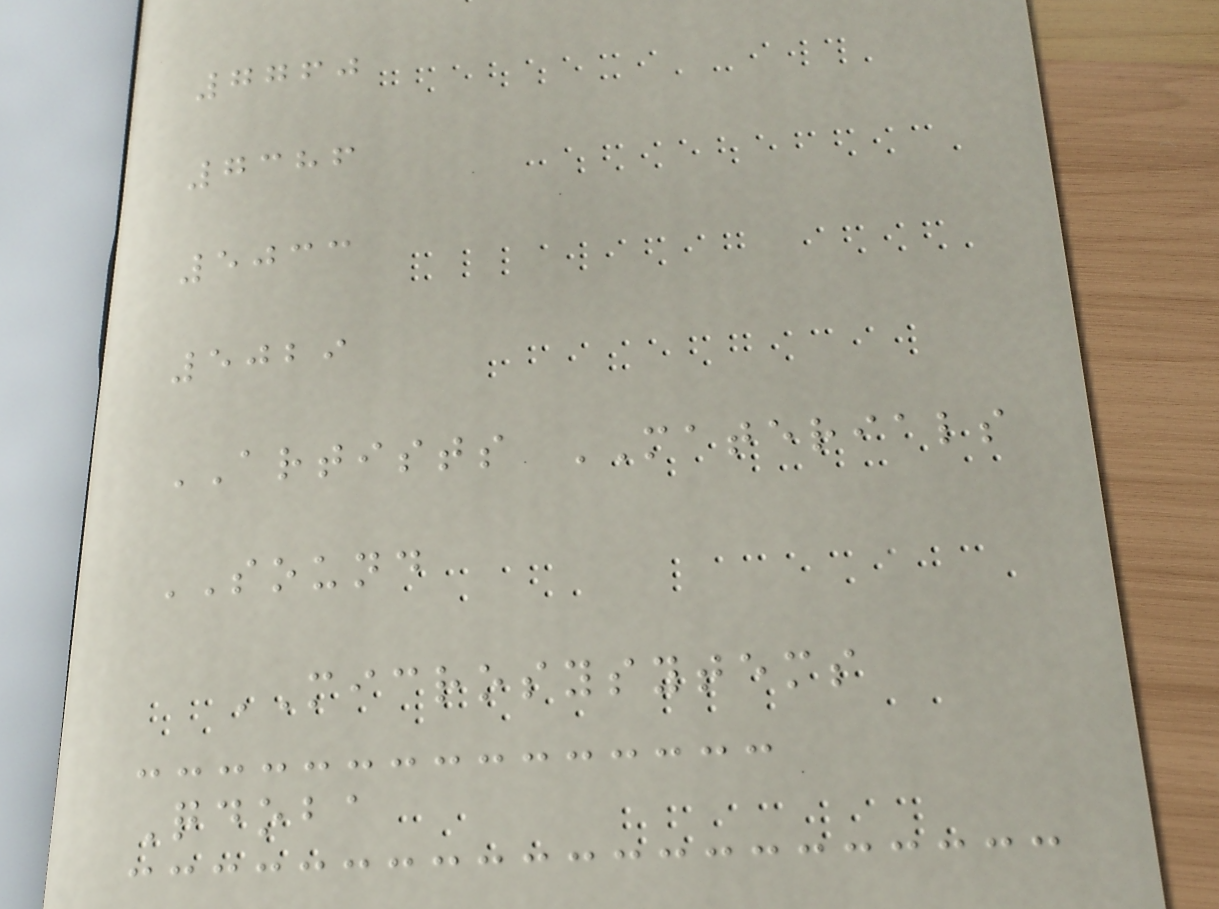7760
7386
5033
5029
ARTISTS MATERIALS
SOUND
MICROSYSYTEMS
Qdoba
